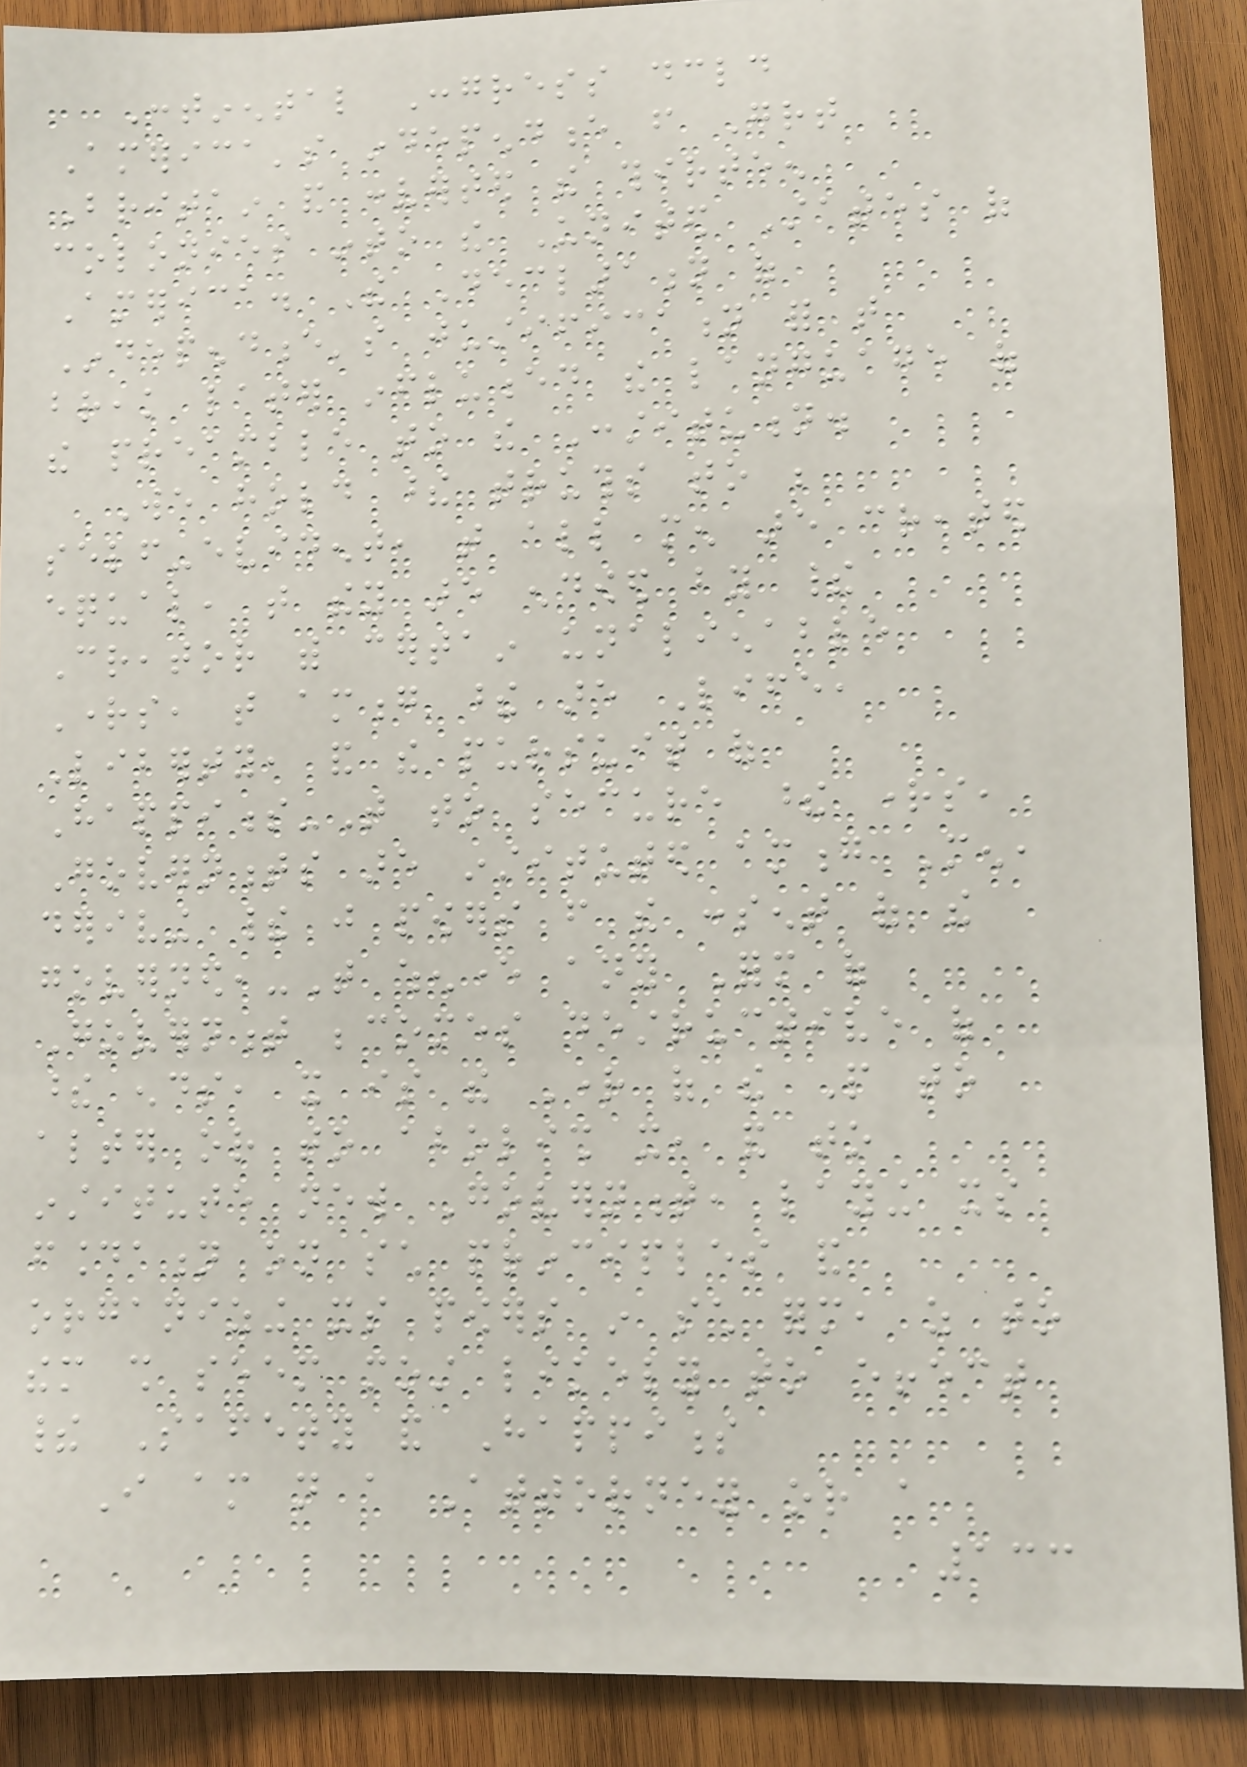Continental Congress declared
America's independence from Great
Britain and converted the thirteen
colonies into the United States of
America. The Declaration of
Independence's justification for that
break later influenced the language of
the preamble to the Constitution.
We hold these truths to be
self-evident, that all men are created
equal, that they are endowed by their
Creator with certain unalienable
Rights, that among these are Life,
Liberty, and the pursuit of
Happiness-That to secure these rights,
Governments are instituted among Men,
deriving their just powers from the consent of the
governed,-That whenever any Form of
Government becomes destructive of
these ends, it is the Right of the People to
alter or to abolish it, and to
institute new Government, laying its
foundation on such principles and
organizing its powers in such form, as to
them shall seem most likely to effect
their Safety and Happiness
I am not a Attorney or a
133
